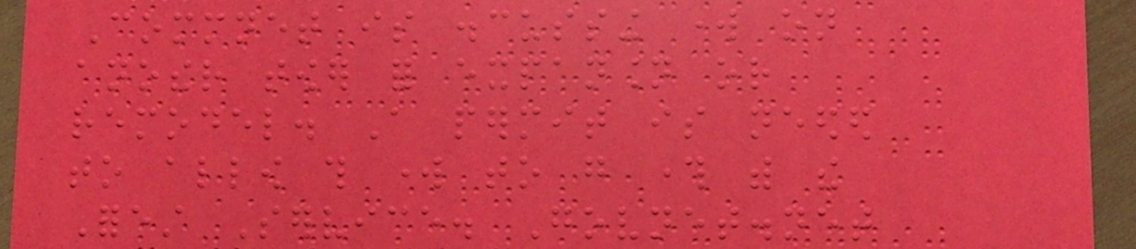Commnet is discussing work on
another tower for expansion or
remodel. A permit is needed
to allow this work to go through with the
Forest Service. Govnet.net
